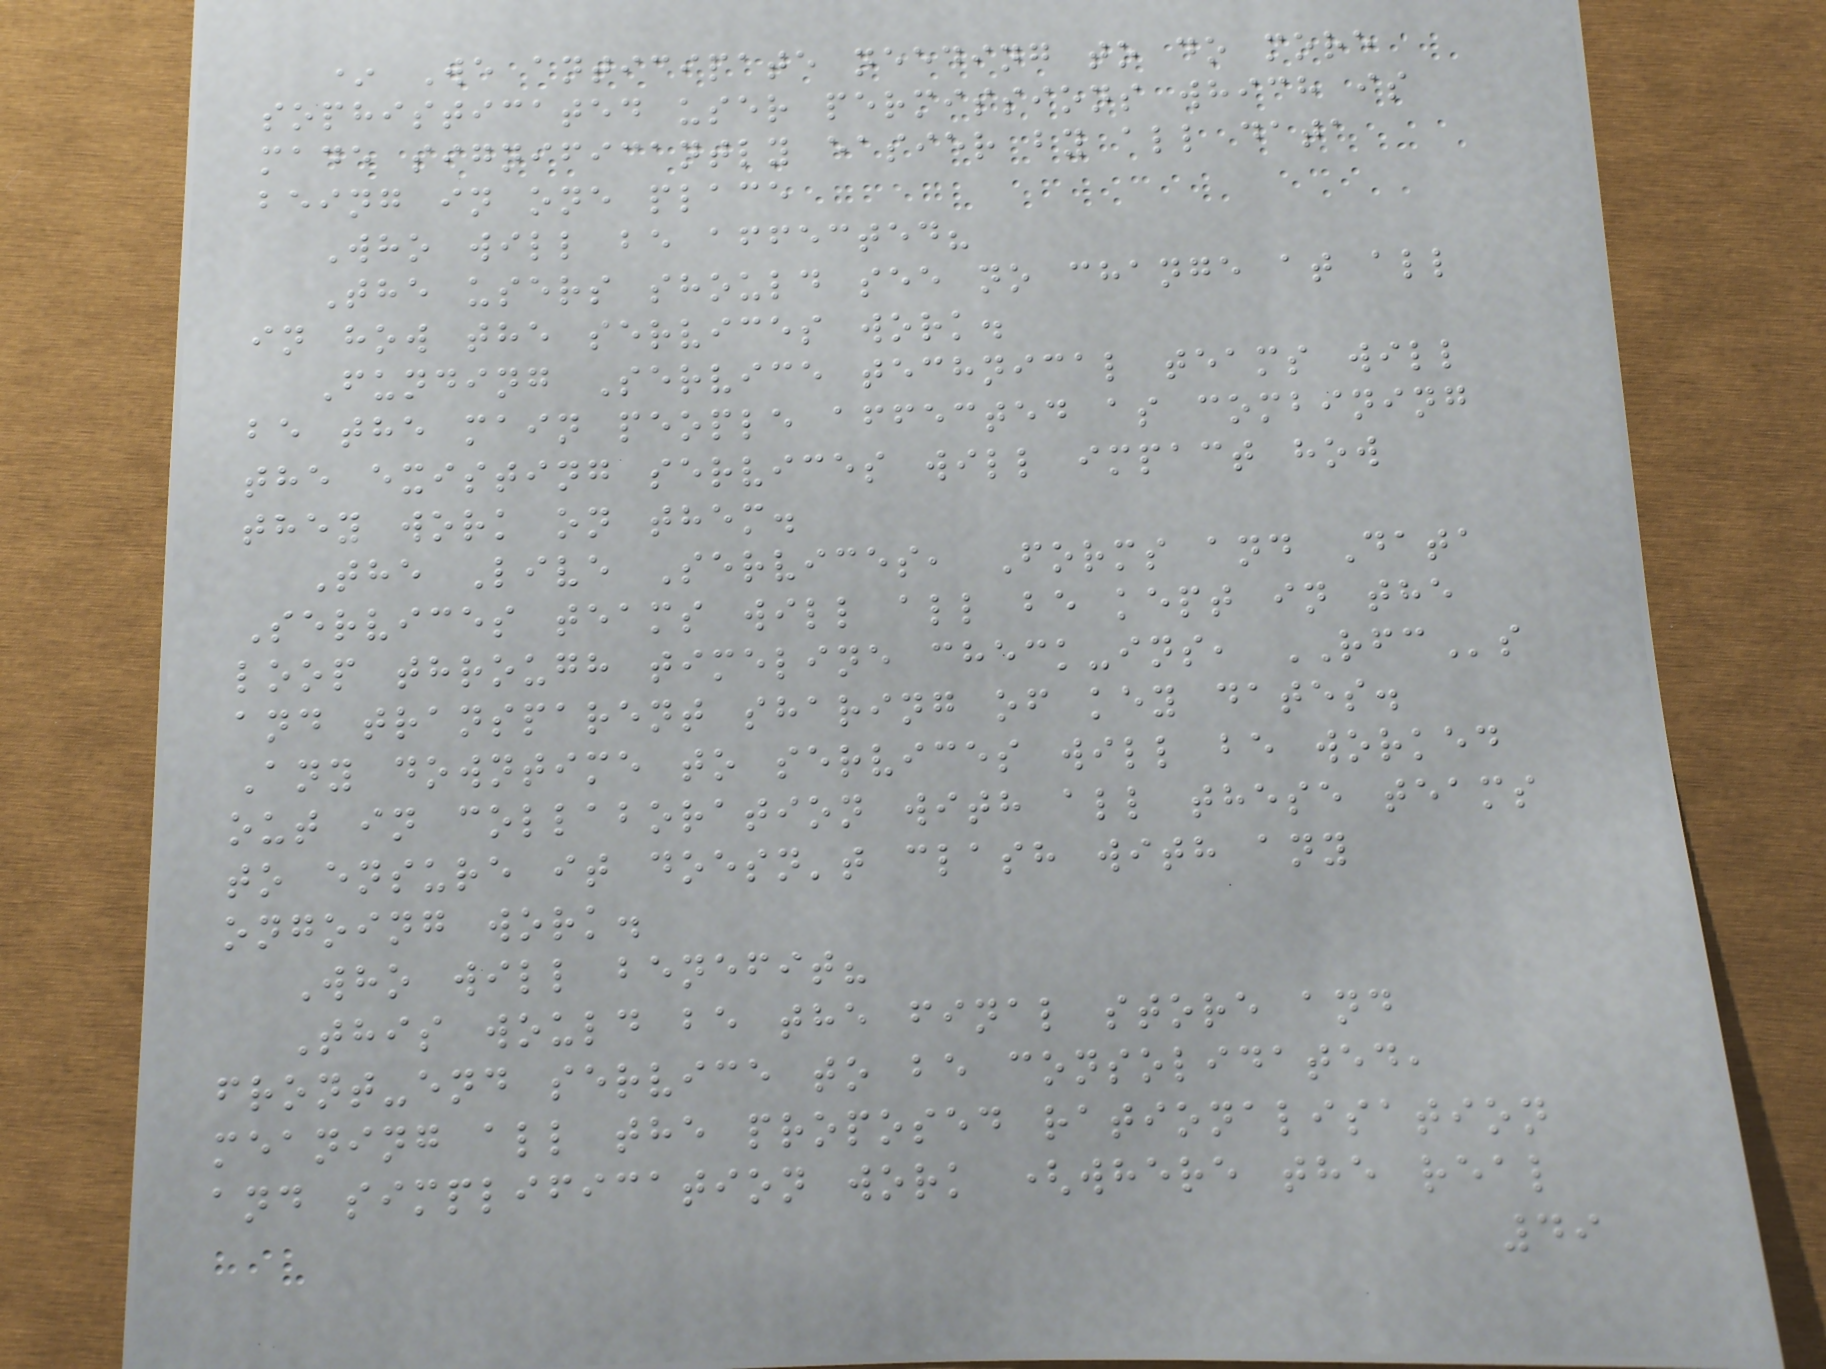* We anticipate needing to do more
sophisticated user permissions which is
made significantly easier by all data
being in one place
Who will be affected?
The users should see no change at all
in how the services work.
Funding Service technical teams will
be the main people affected as combining
the existing services will impact how
they work on them.
The Live Services, Forms and Data
Services teams will all be kept in the
loop through timeline check-ins, RFCs
and transparent sharing of key dates.
Any downtime to services will be worked
out in collaboration with all these teams
to ensure it doesn't clash with any
ongoing work.
Who will benefit?
This would be the final store and
front-end service to be consolidated,
meaning all the proposed rationalisation
and simplification work (where the real
49
